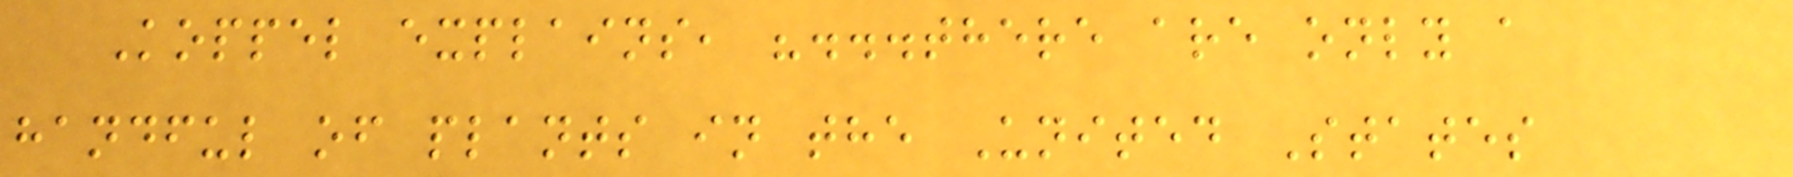Koppel explains, "...there are only a
handful of plants in the United States
